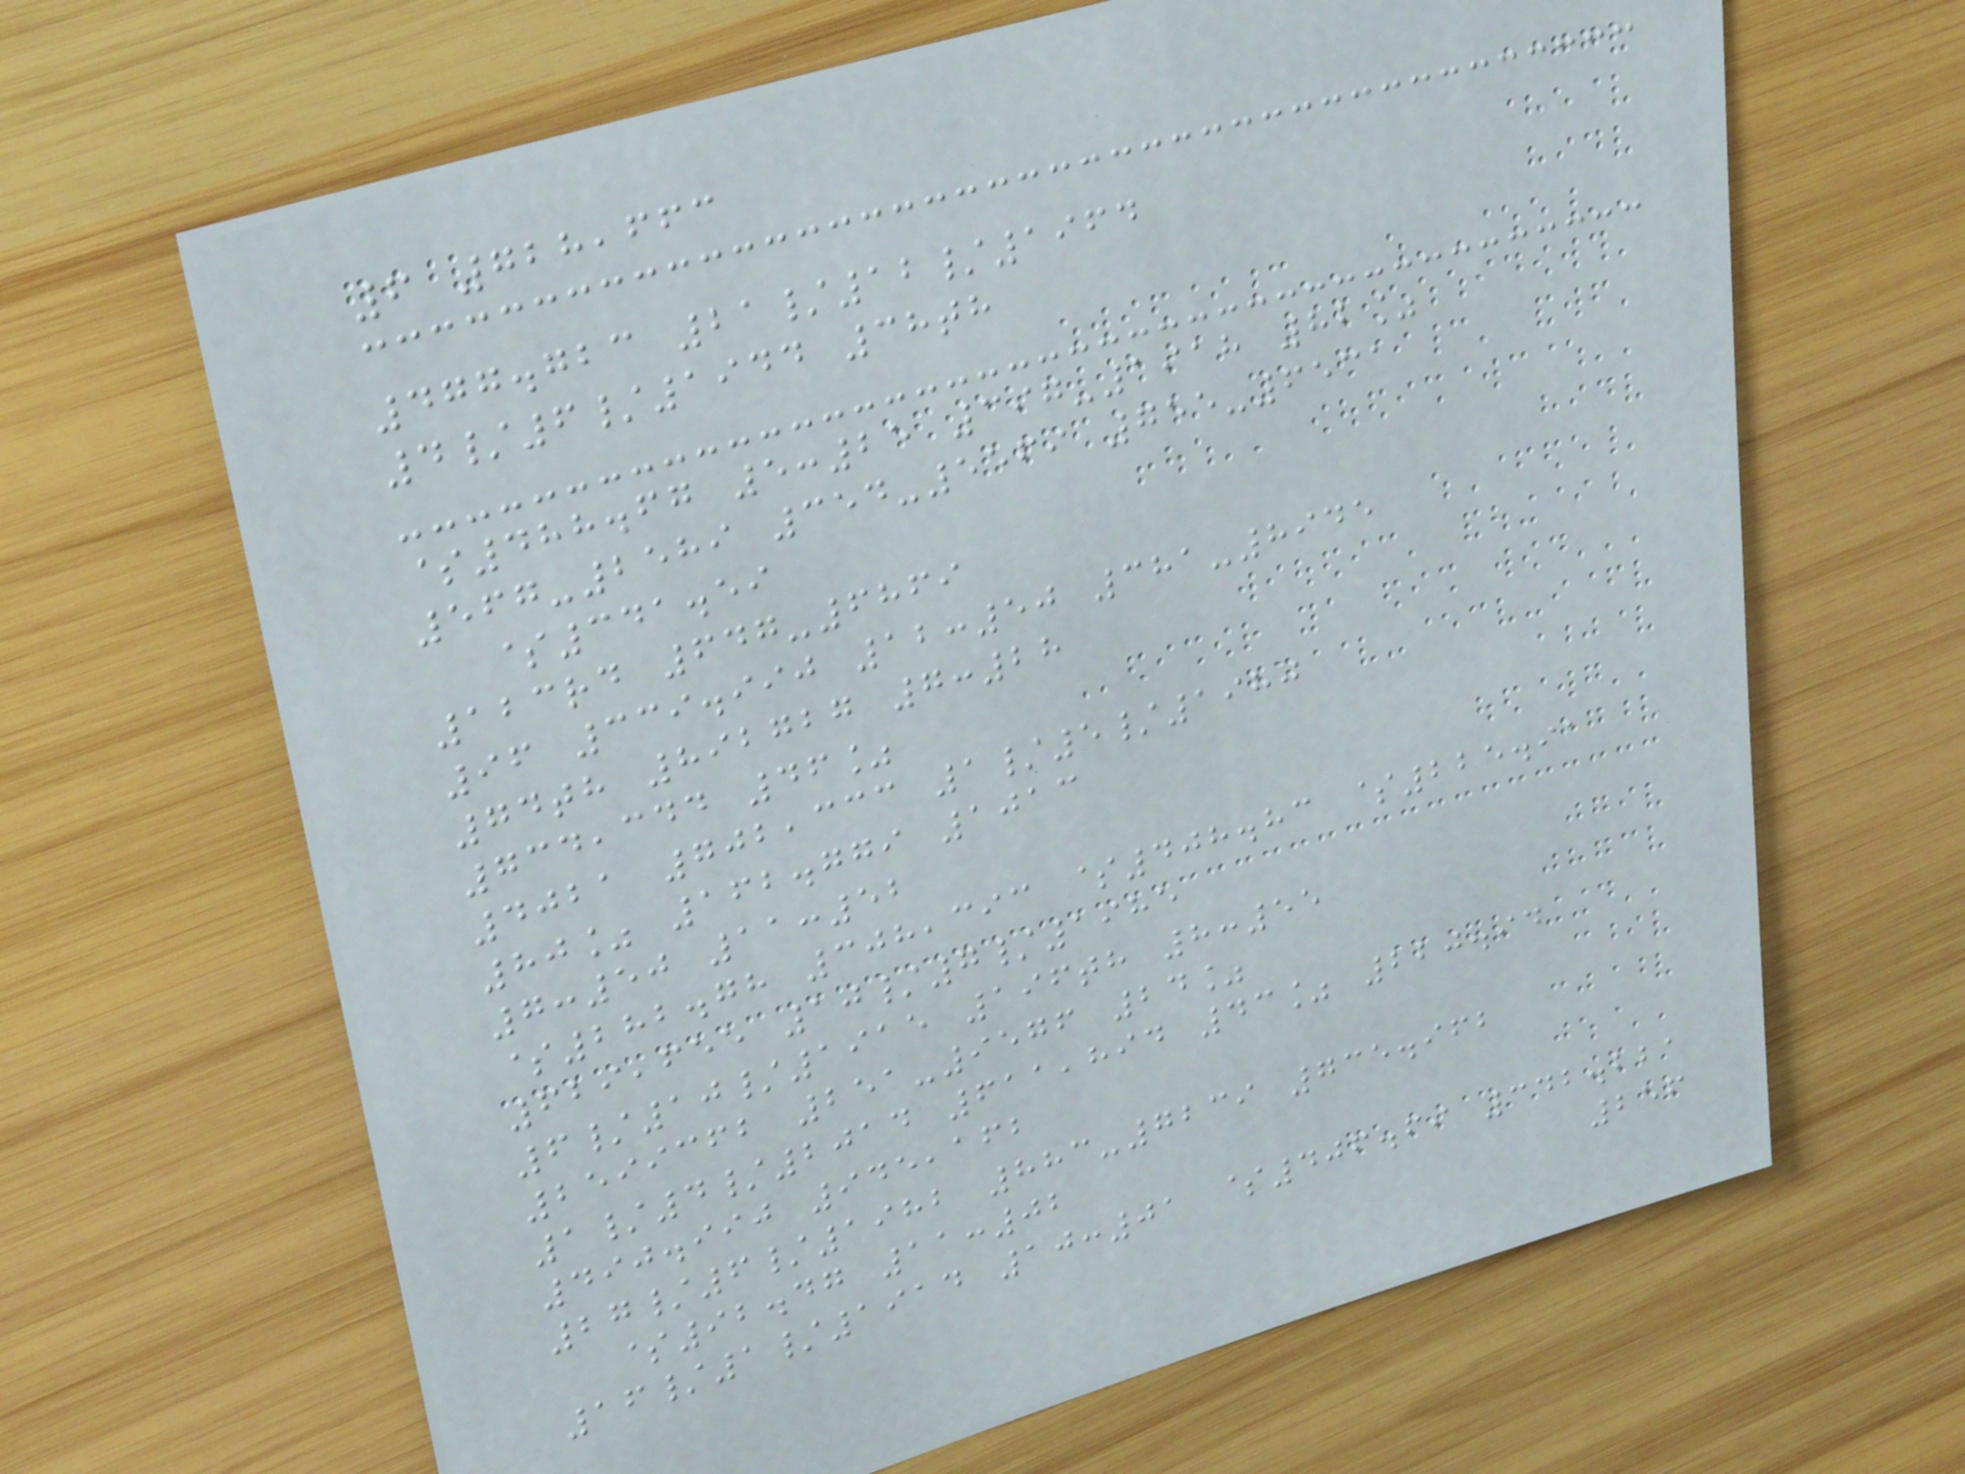6 728,663
477.723 21/12/1964
4/6/1944 38th
$488.67 5:25 397-1918 82%
567-2589 354-5569 755-6531
$341.59
123rd 647-6869
96 339.990 12:50 381-8945
74th 892727 7:28
734,344 46%
4021 702,333 1/5/1980
80% 162.779 1013
7:50 11:52
$282.78 308,393 $408.83 $225.91
629,655 10/7/1985
6/10/1915 196th 8:55
2599362 251-9576 24%
1/4/2014 611,894 43% 220.94
490.990 945,162
27/6/1982 883-7239 735.962
$92.47 11:02
16/1/1914 10:01 $406.69 342.221
256
